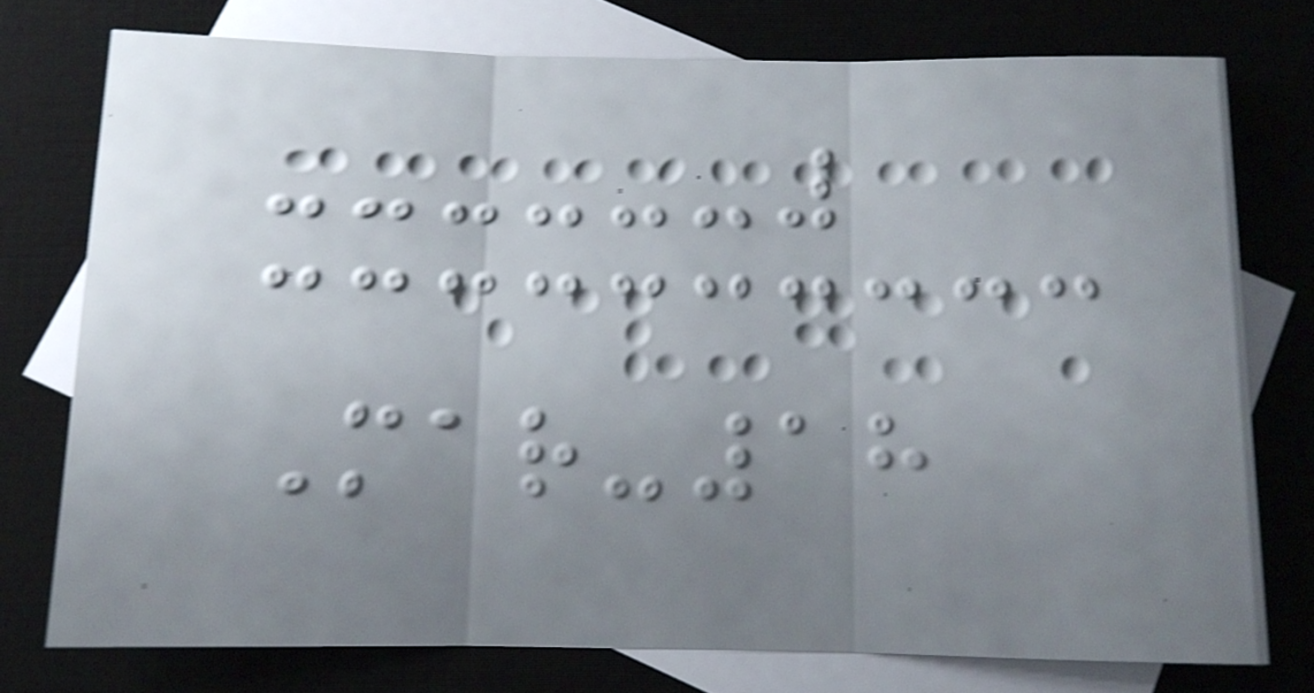Mar-18
